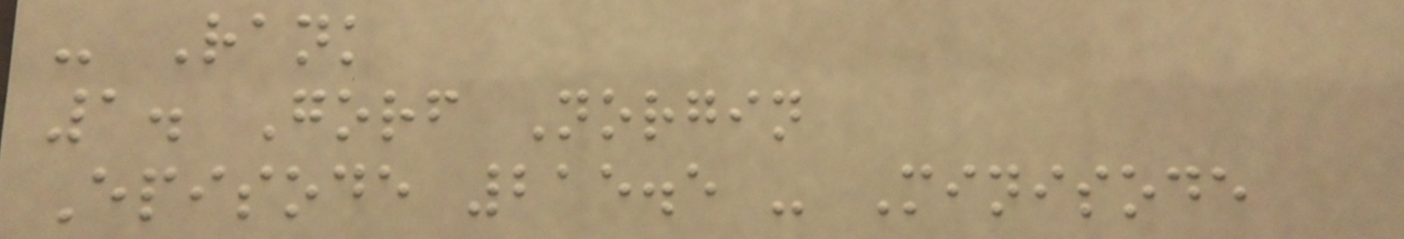- Rank
1. Gorf Norgin
Episode 215.5 - Minisode
